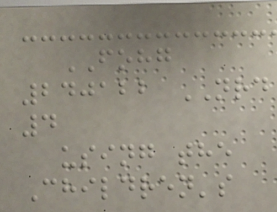FOHG
240122 NRD
4
using the
Children's
